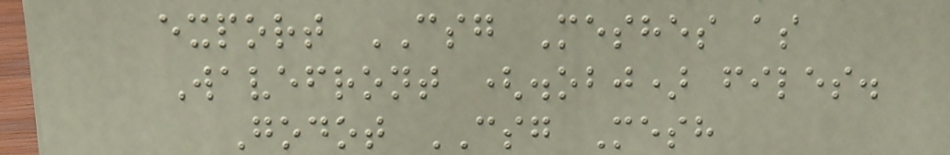export CSG Meshes as
Wavefront (.obj) files.
Godot CSG Mesh
